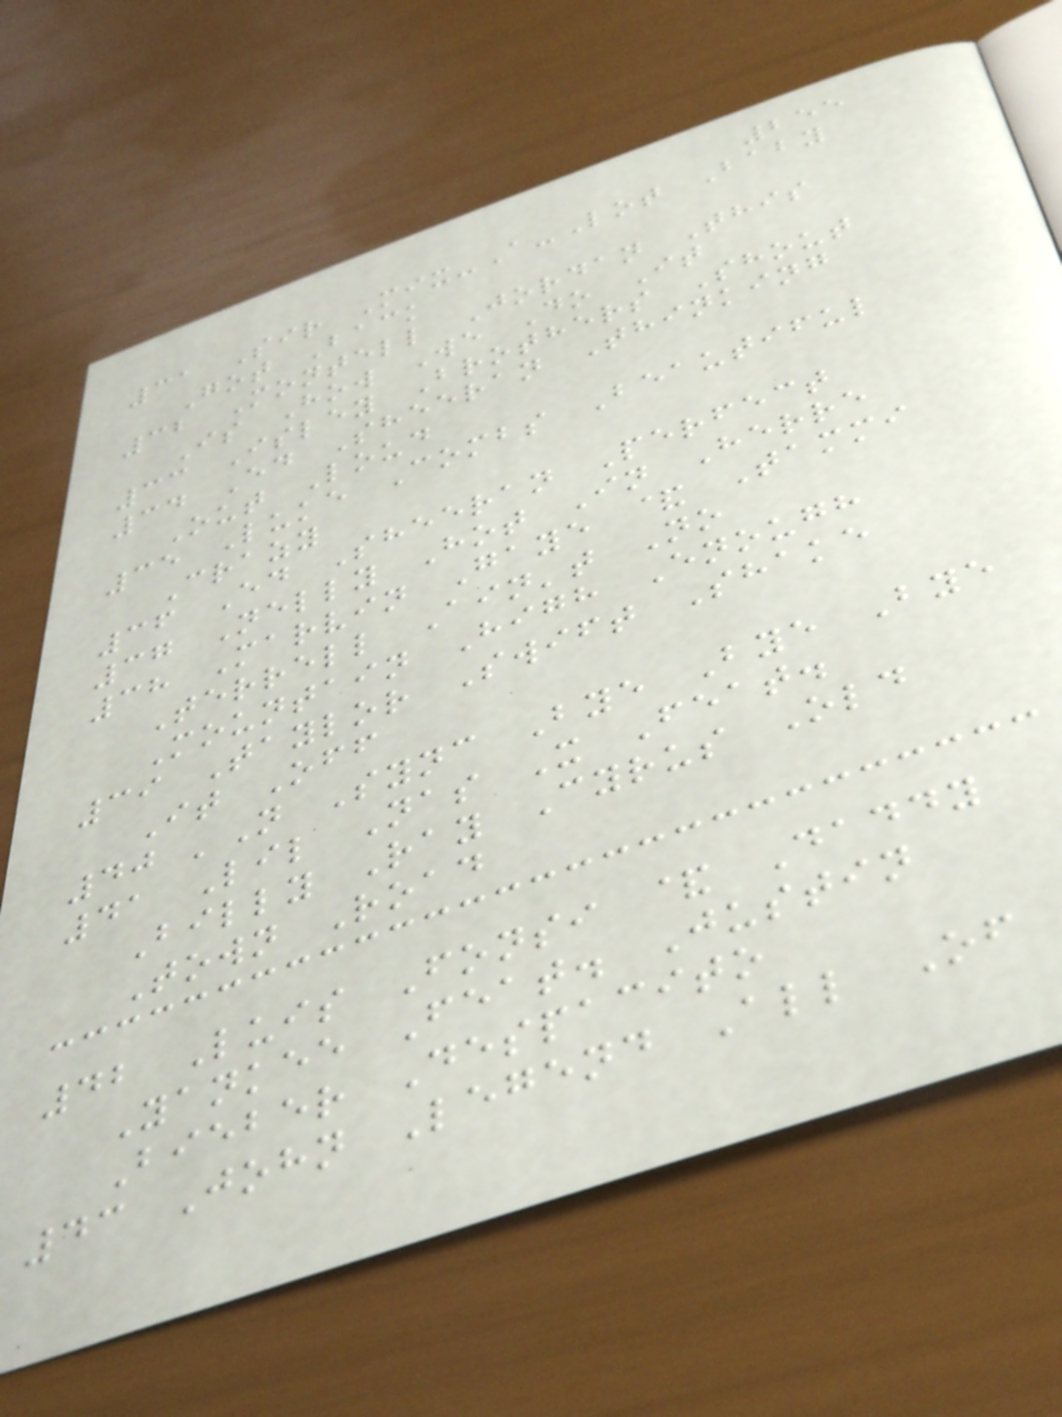255
31 Sir Mix-A-Lot Baby
Got Back
32 Montell Jordan This
Is How We Do It
33 Isley Brothers Shout
34 Ed Sheeran Thinking
Out Loud
35 Luke Combs Beautiful
Crazy
36 Ed Sheeran Perfect
37 Nelly Hot In Herre
38 Marvin Gaye & Tammi
Terrell Ain't No
Mountain High Enough
39 Taylor Swift Shake
It Off
40 'N Sync Bye Bye Bye
41 Lil Nas X Feat.
Billy Ray Cyrus Old
Town Road
42 Luis Fonsi & Daddy
Yankee Feat. Justin
Bieber Despacito
43 John Legend All Of
